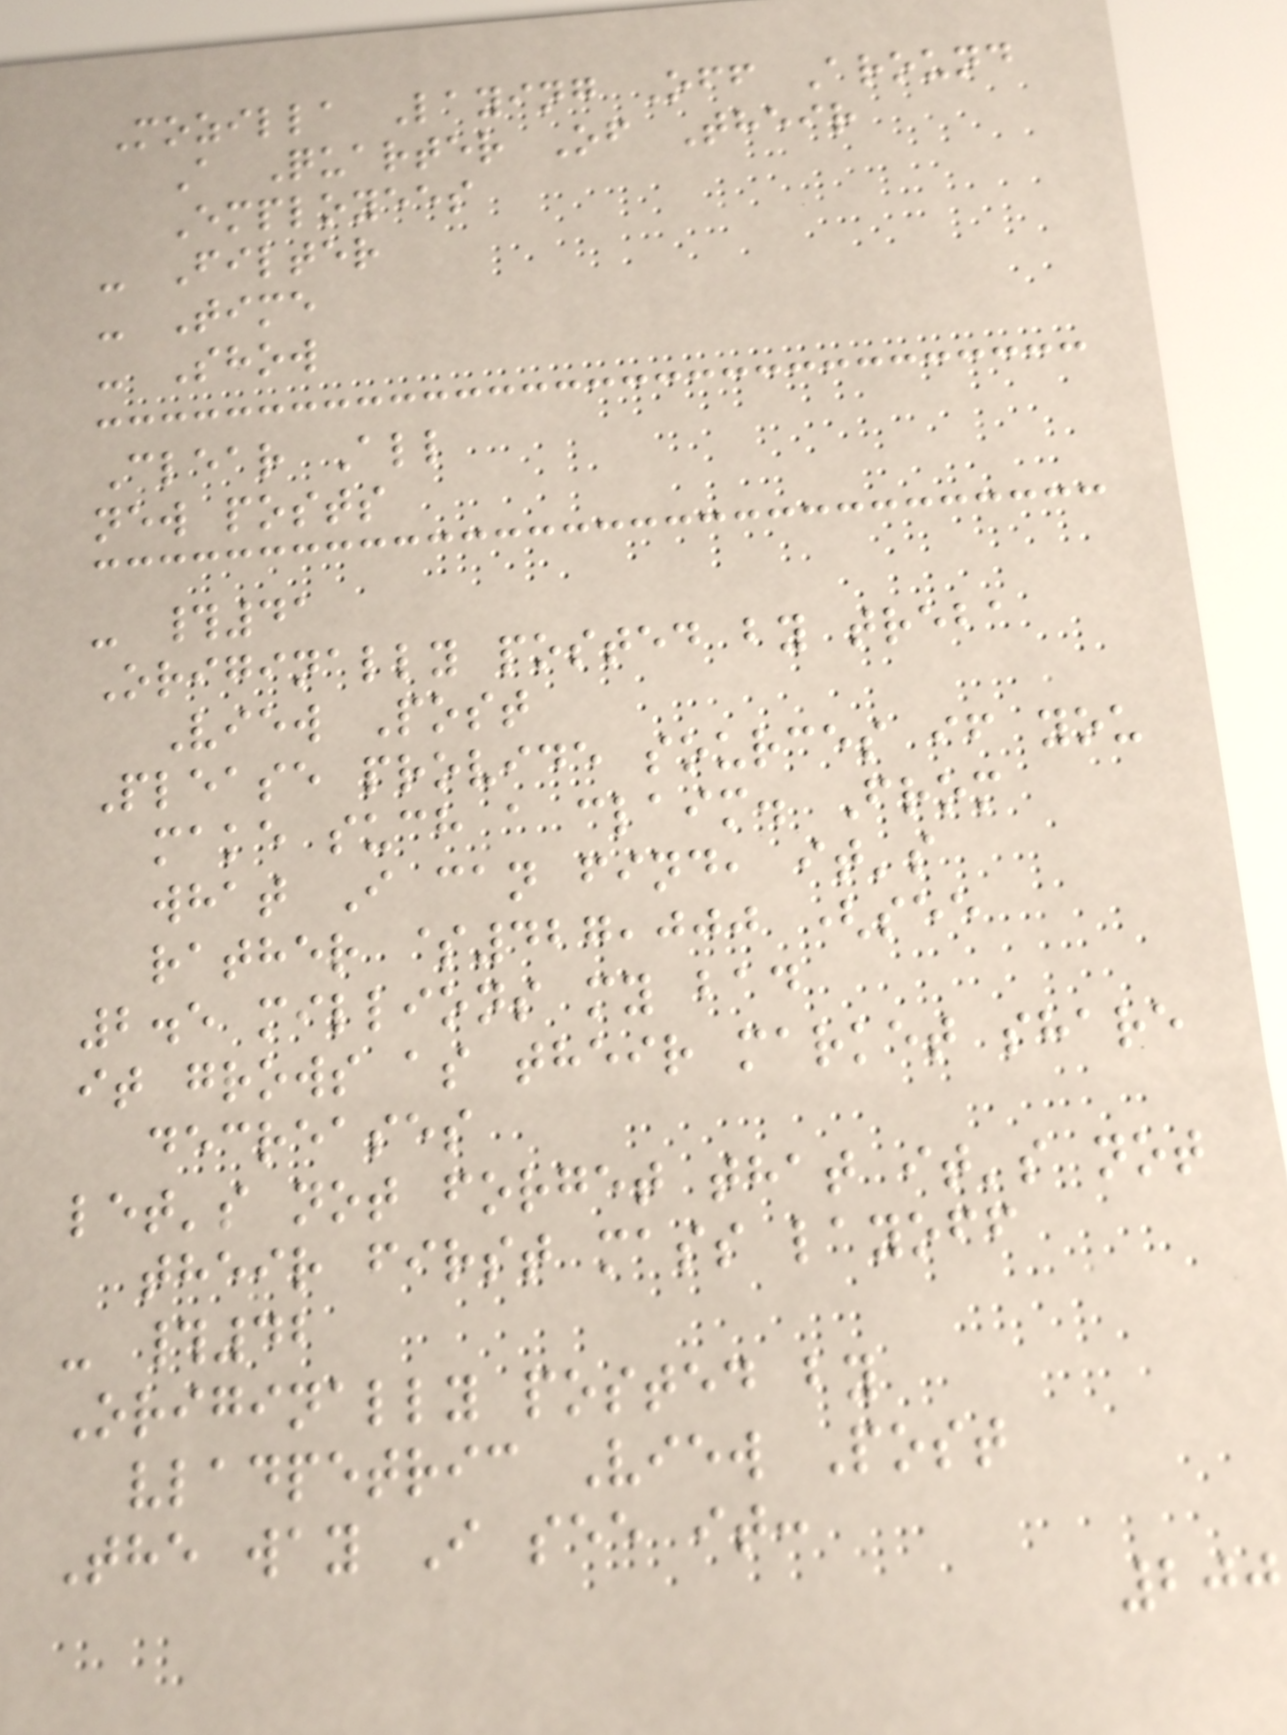Mozilla Laying Off Around
A Quarter Of Their
Employees
- Filter
- Time
- Show
Clear All
new posts
- #41
Originally posted by treba
View Post
Please provide sources if you
make such a claim. From
what I can find, it's
rather $427,000 (see
2.5 millions my bad
it grows as their market share
decreases
let's not forget that it's not
their first mass layoff
- #42
Originally posted by
vladpetric View Post
The way I see it:
200
